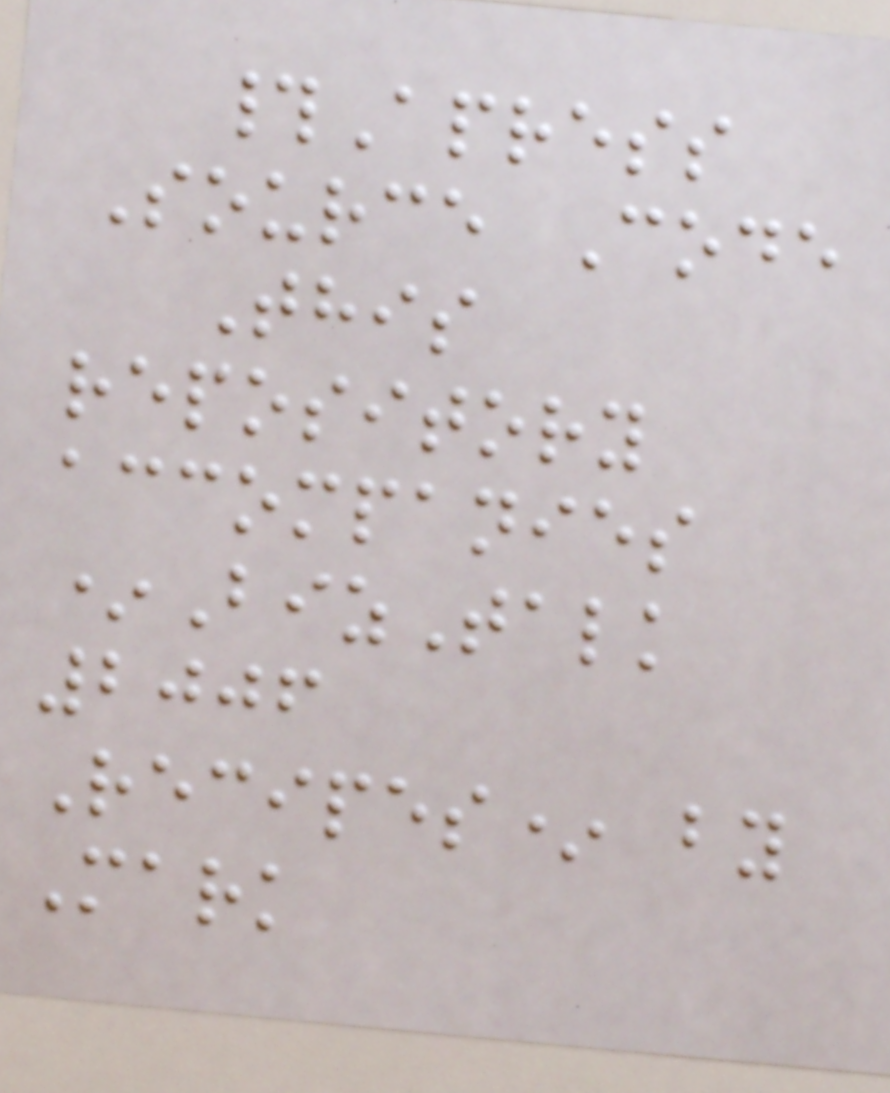#Apress
Source Code
This
repository
accompanies
*BizTalk
2006
Recipes* by
Mark
